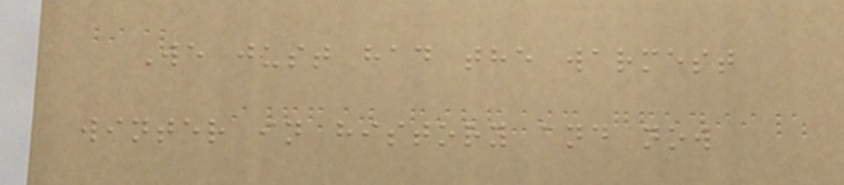We just had the warmest
winter in history and now
